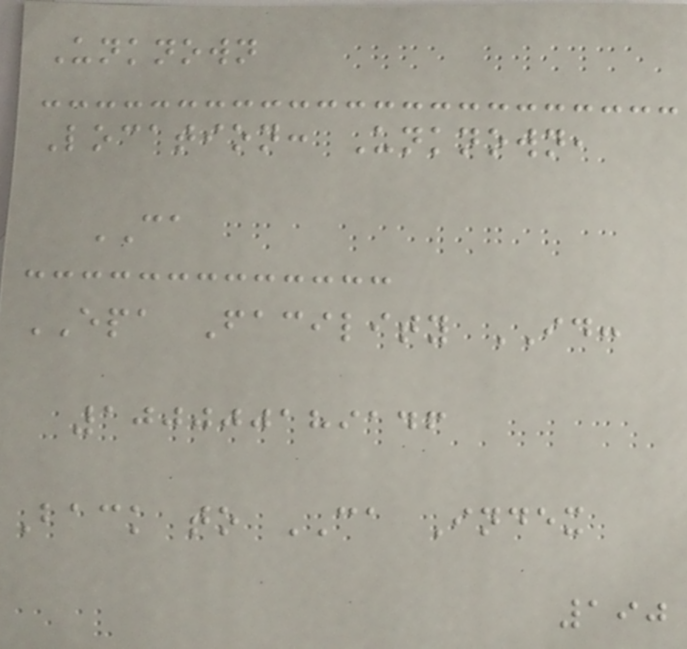Unknown
Location: Unknown,
CA
EPA Facility ID:
100000189146
Back to CA Index
190
